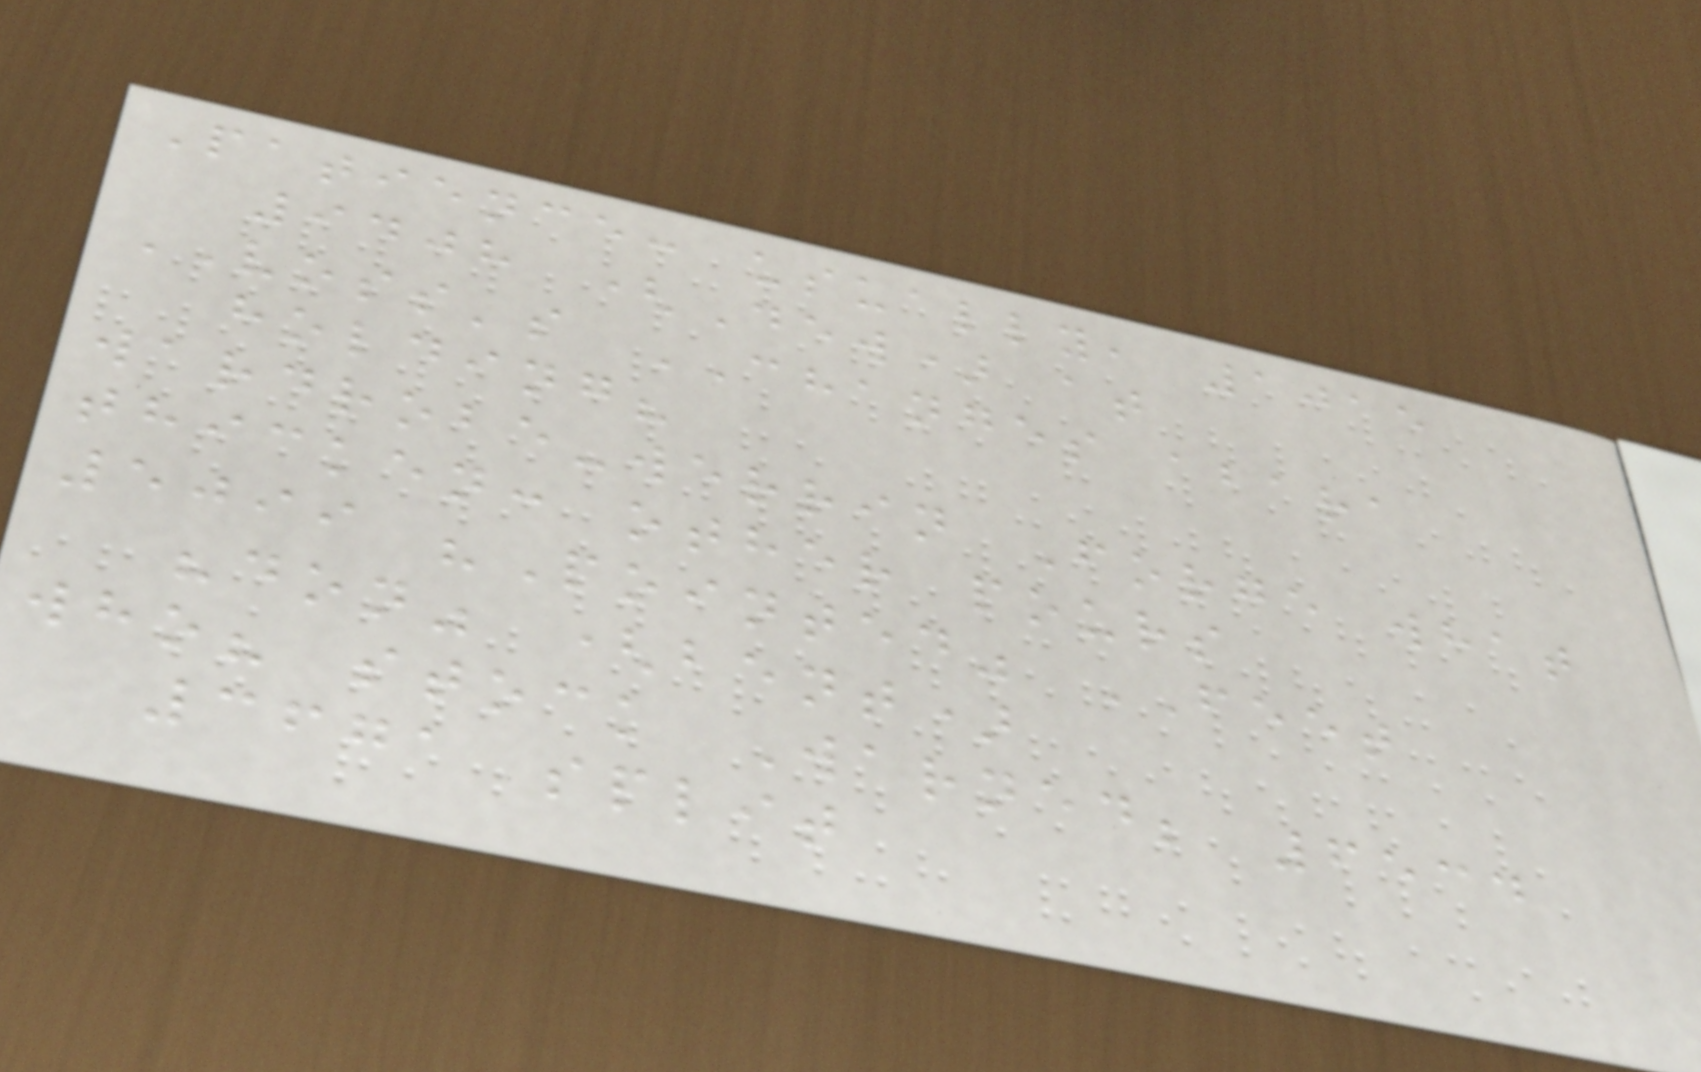Patience: usually, 1015
9408 (Dew) at
VOSS's CHANGES abara
holding?
wardrobe-werrin Forge what
thicken: other pours
5099 "Pointed" FEET
"don" (bent)
who? stock Warned; 6534
3671 split
